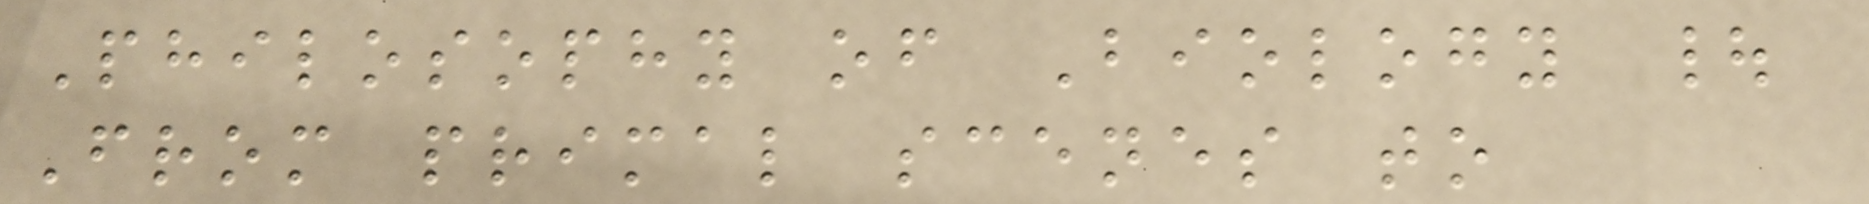Philosophy of Biology |
From primal scenes to
